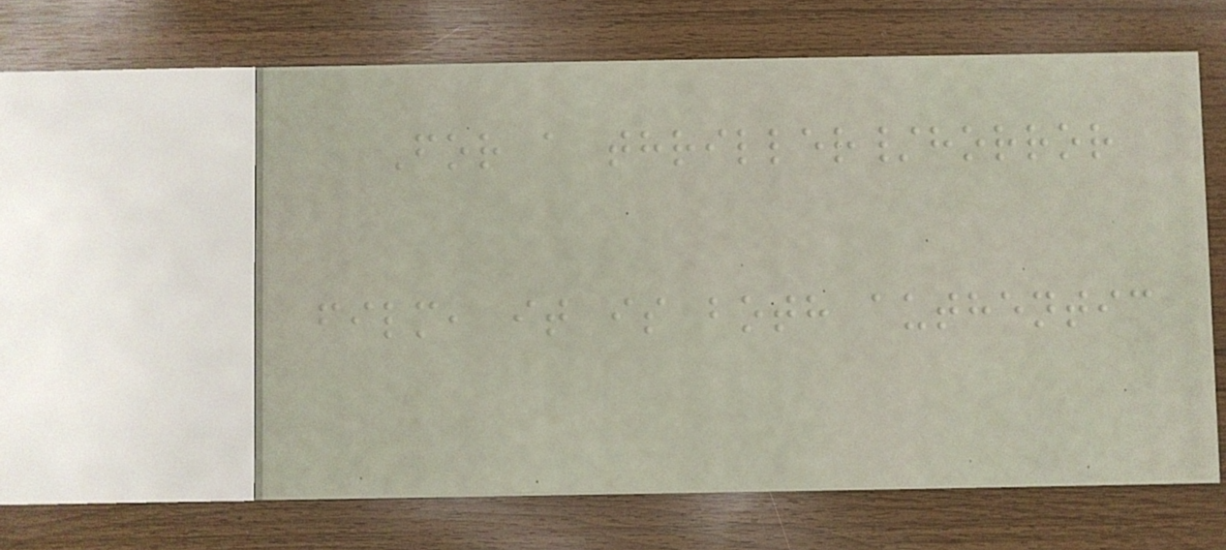For a thriller/horror
film, it is both authentic
